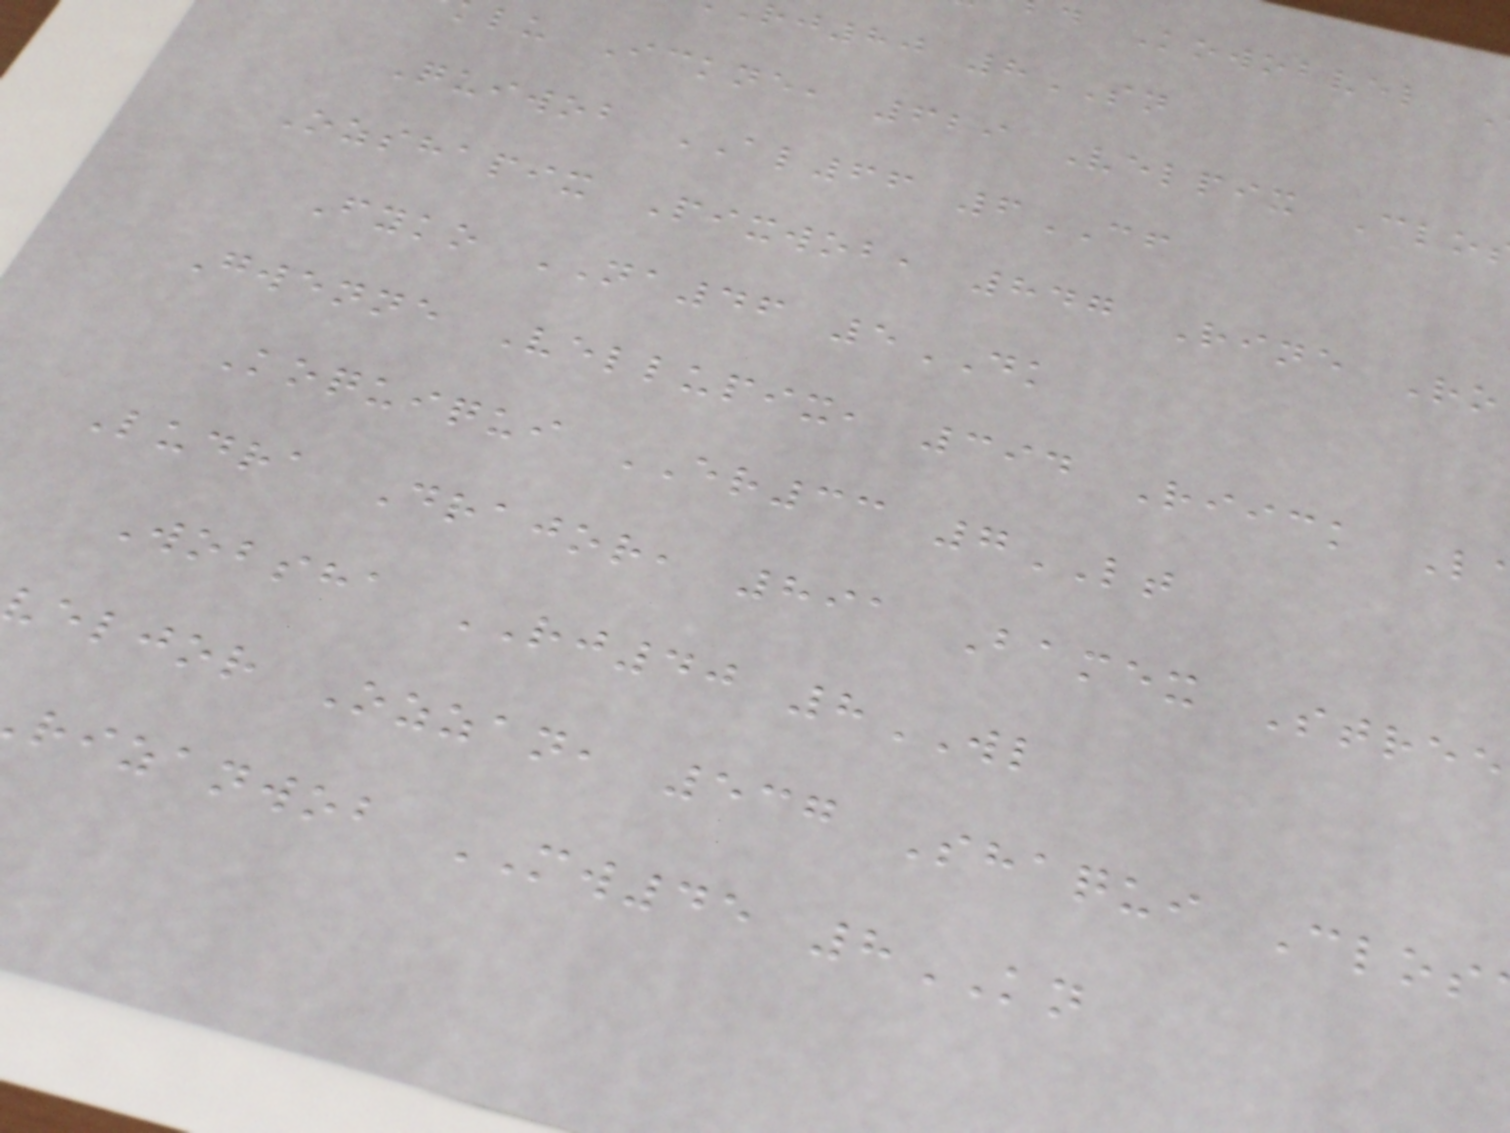d Kowobvel
rj80 8SN
lu Ickne, 629 Velpix Clo
Quiwob AL66 6CF
Ozshapix Pixwob, 847 Rine Ro
Fyko NA46 5DK
Gwenne Vellupix, 394 Riick L
Koquiqui ER33 7LT
Ludra Drajor, 891 Bamex Stree
Wobsha RJ40 8WL
veljor Ozzan, 537 Shaqui Clos
rizanwob MW45 8KN
